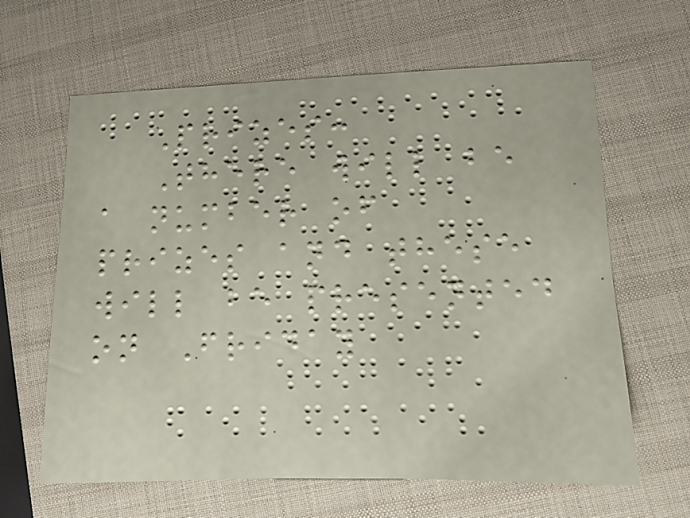Prizes:
There will be
a number of
prizes and these
will be presented
on Friday
